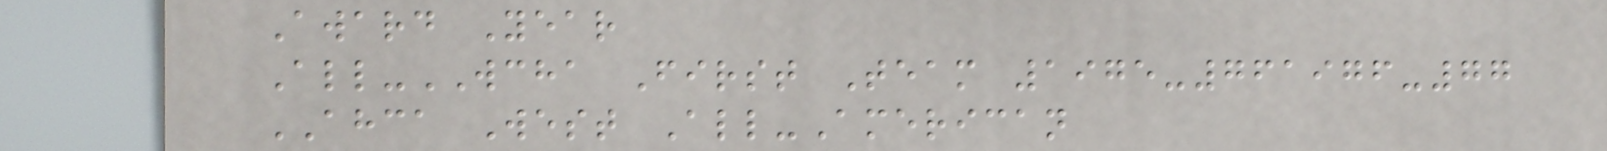Award Year
All-WCHA First Team 1975-761976-77
AHCA West All-American
